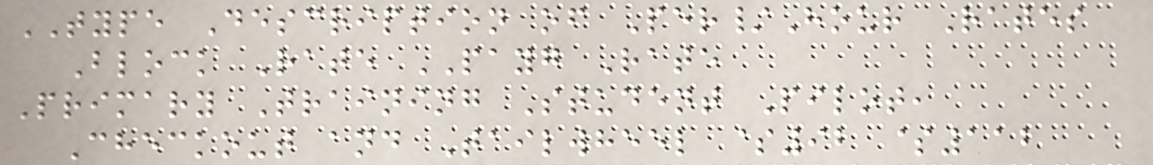TYPE Description of Per/Hour Rates
Block Rate PAYG Rate
Primary Training Student Pilot,
Checkout and Tailwheel $92 $112
